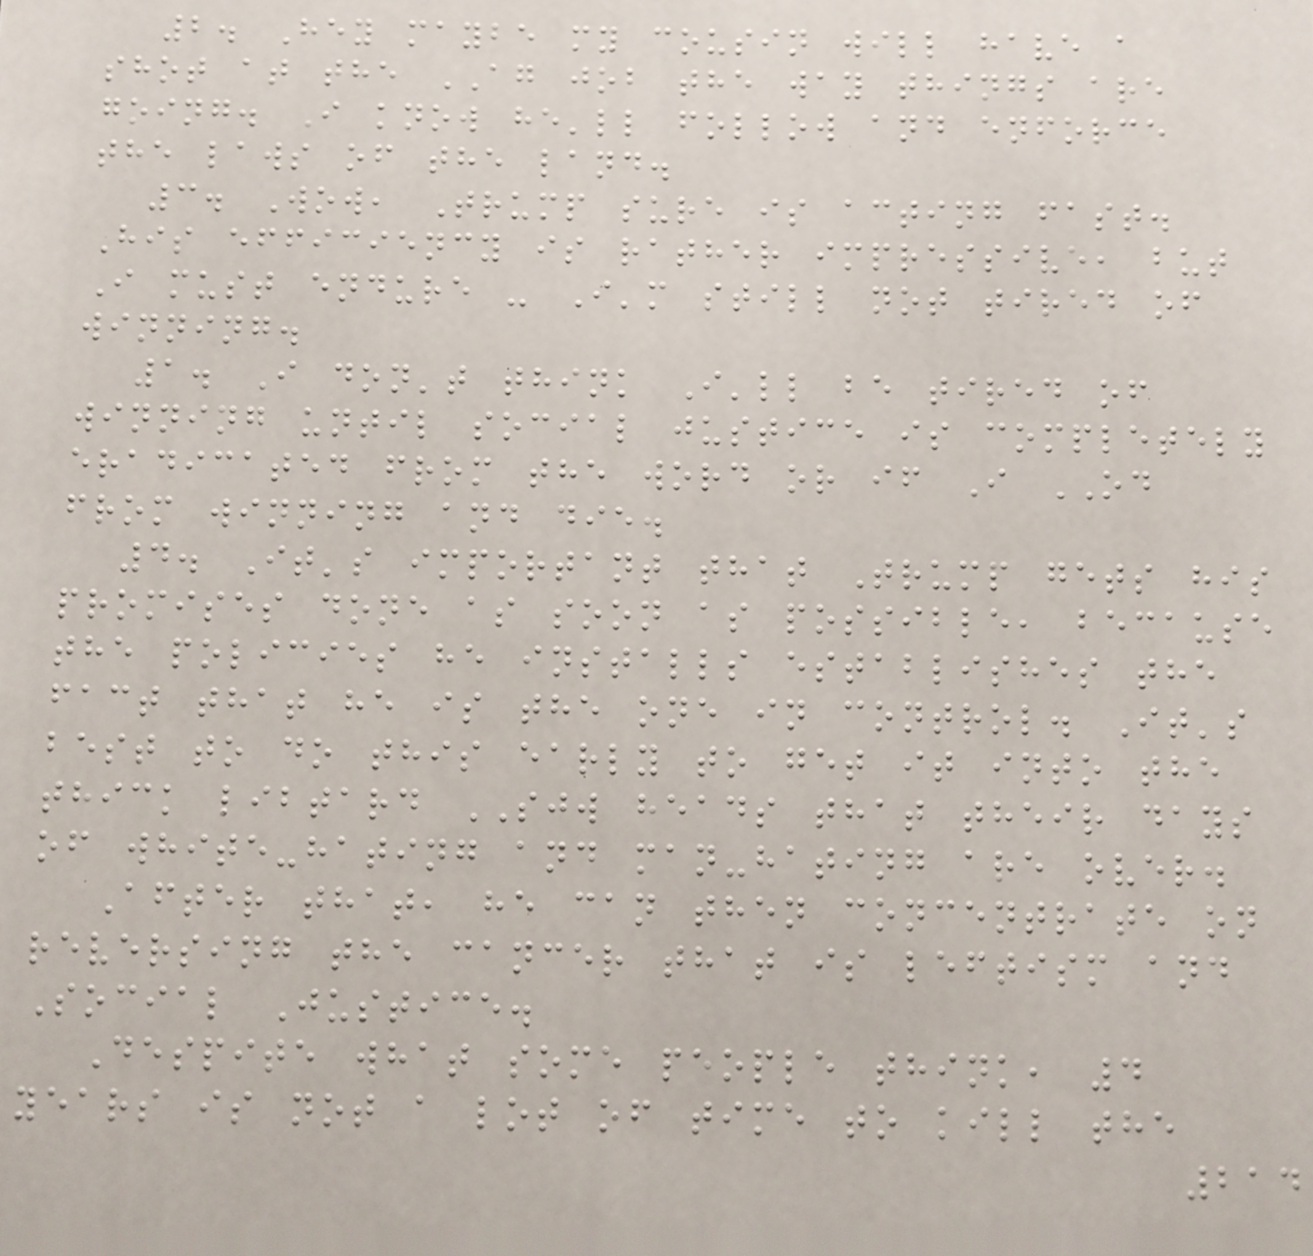2. Hey maybe my cousin will have a
shot at the AG job the way things are
going. I know he'll follow and enforce
the laws of the land.
3. Wow, Trump sure is acting fast.
His efficiency is rather impressive, but
I must endure - I'm still not tired of
winning.
1. I don't think I'll be tired of
winning until social justice is completely
eradicated from the word or if I OD
from winning and die.
4. It's important that Trump gets his
promises done as soon as possible, because
the policies he installs establishes the
fact that he is the one in control. It's
best to do this early to get it into the
thick libtard SJW heads that their days
of white-hating and man-hating are over.
After that, he can then concentrate on
reversing the cancer that is leftism and
Social Justice.
Despite what some people think, 4
years is not a lot of time to kill the
214
